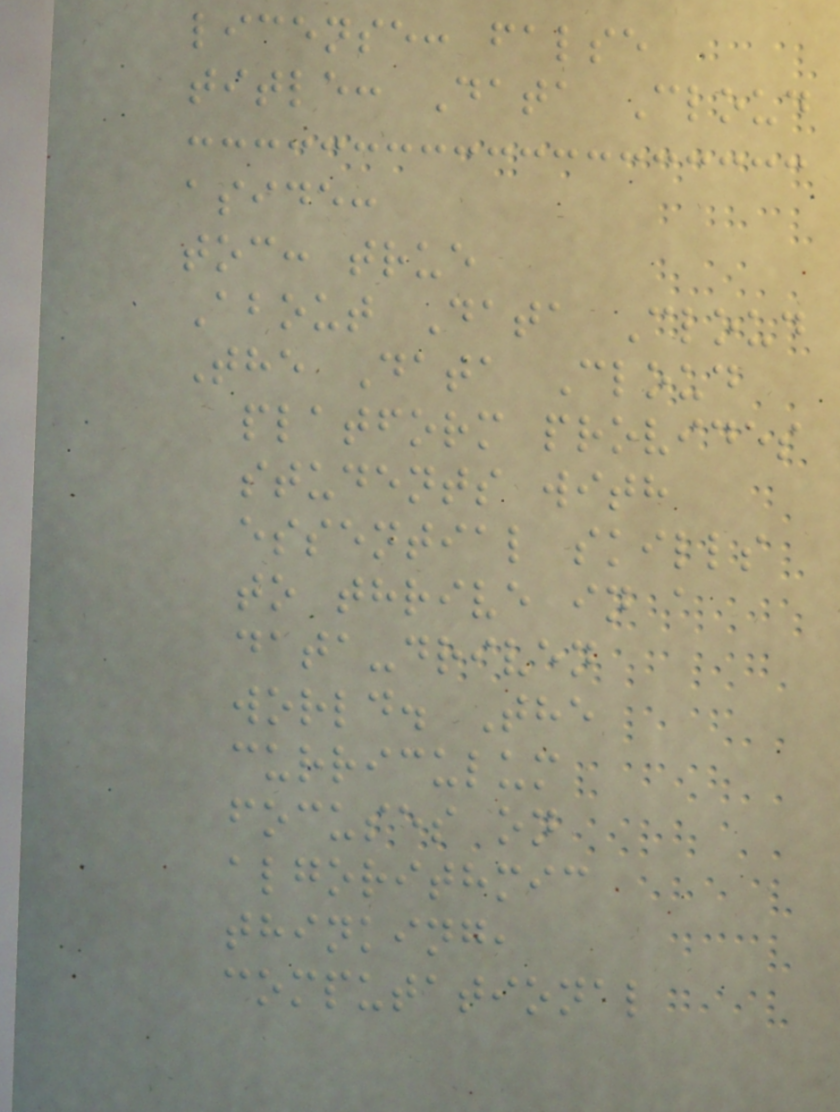license: false
title: Data Cloud
aside:
toc: true
About Data Cloud
The Data Cloud
platform provides
students with
essential skills
to thrive in a
data-driven
world. The
curriculum
focuses on
algorithmic
thinking,
computational
